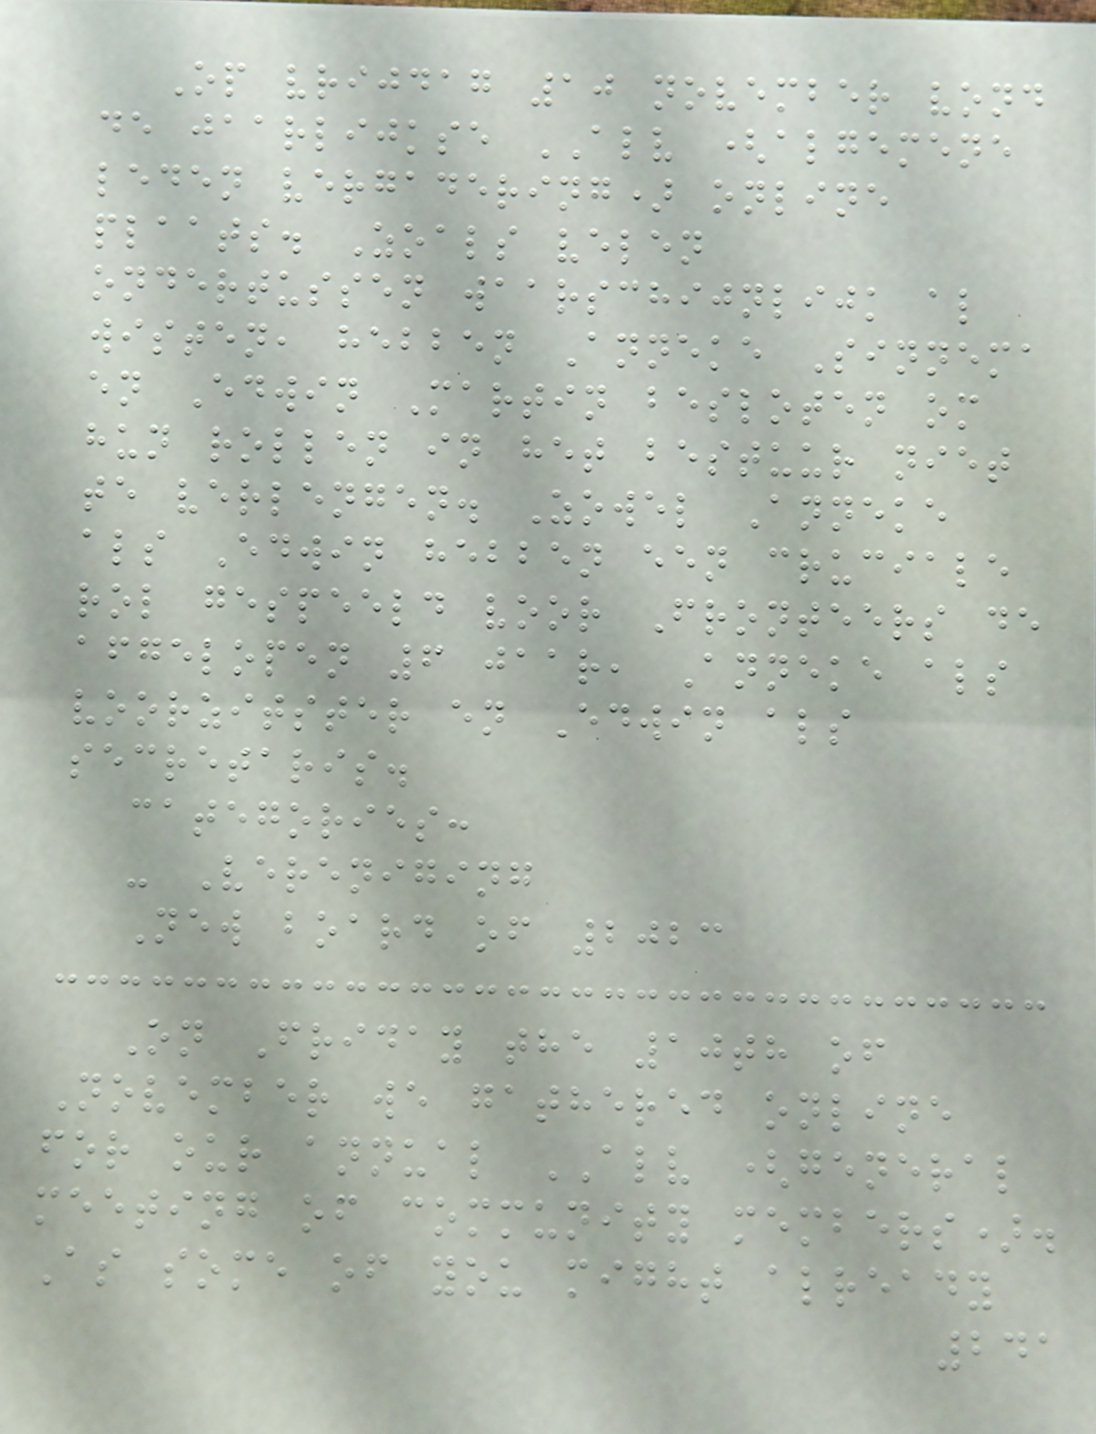Op vrijdag 10 november vond
de jaarlijkse ALV (algemene
leden vergadering) online
plaats. Zoals velen
ondertussen waarschijnlijk al
wisten, hebben Anneke Sinnema
en Edwin Martin besloten om
hun rollen in het bestuur niet
te verlengen. Zowel Anneke
als Edwin hebben een cruciale
rol gespeeld voor Fronteers de
afgelopen 6 jaar, Anneke als
voorzitster en Edwin als
secretaris.
categories:
- Vereniging
New board of 2023
On Friday the 10th of
November we gathered online
for our annual ALV (general
meeting of community members).
As some of you might already
241
